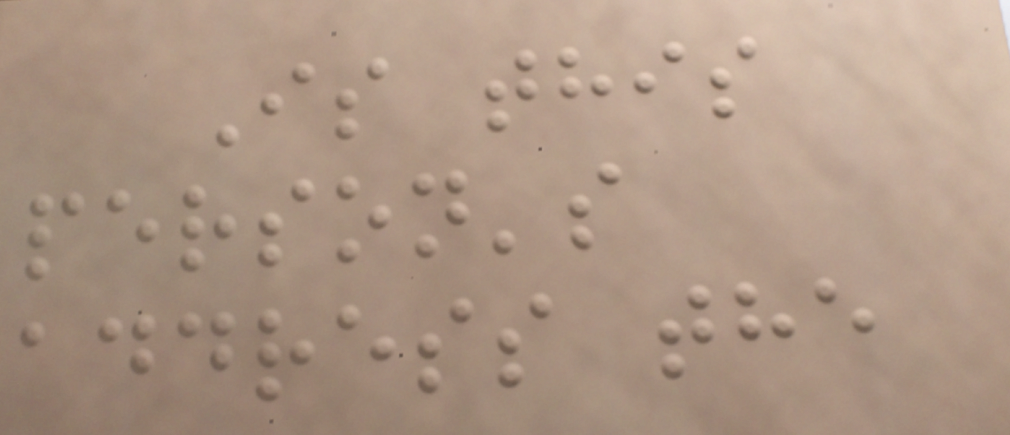Is this
person's
address the
